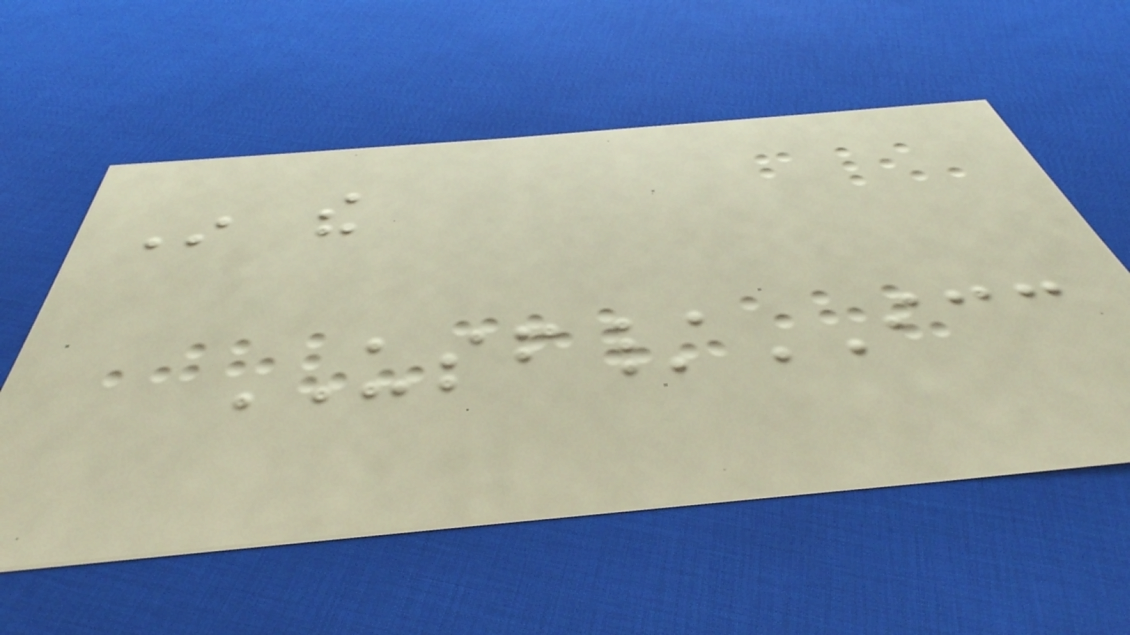In the
USF/ICC
